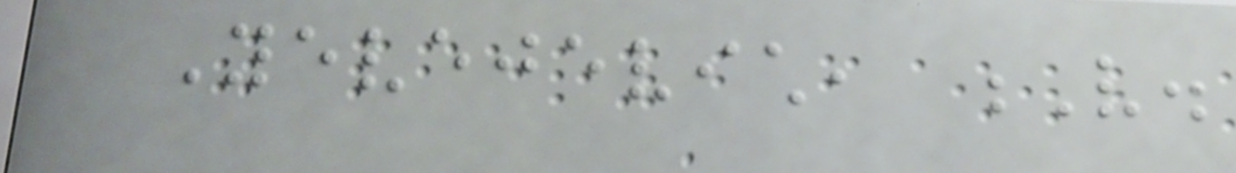Yevejevich, V.
